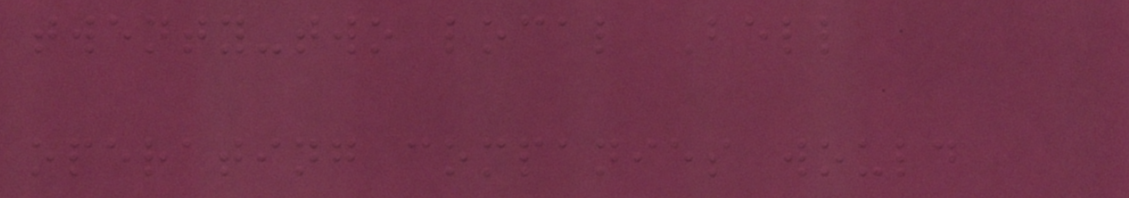twenty-two local Bell
operating companies would
